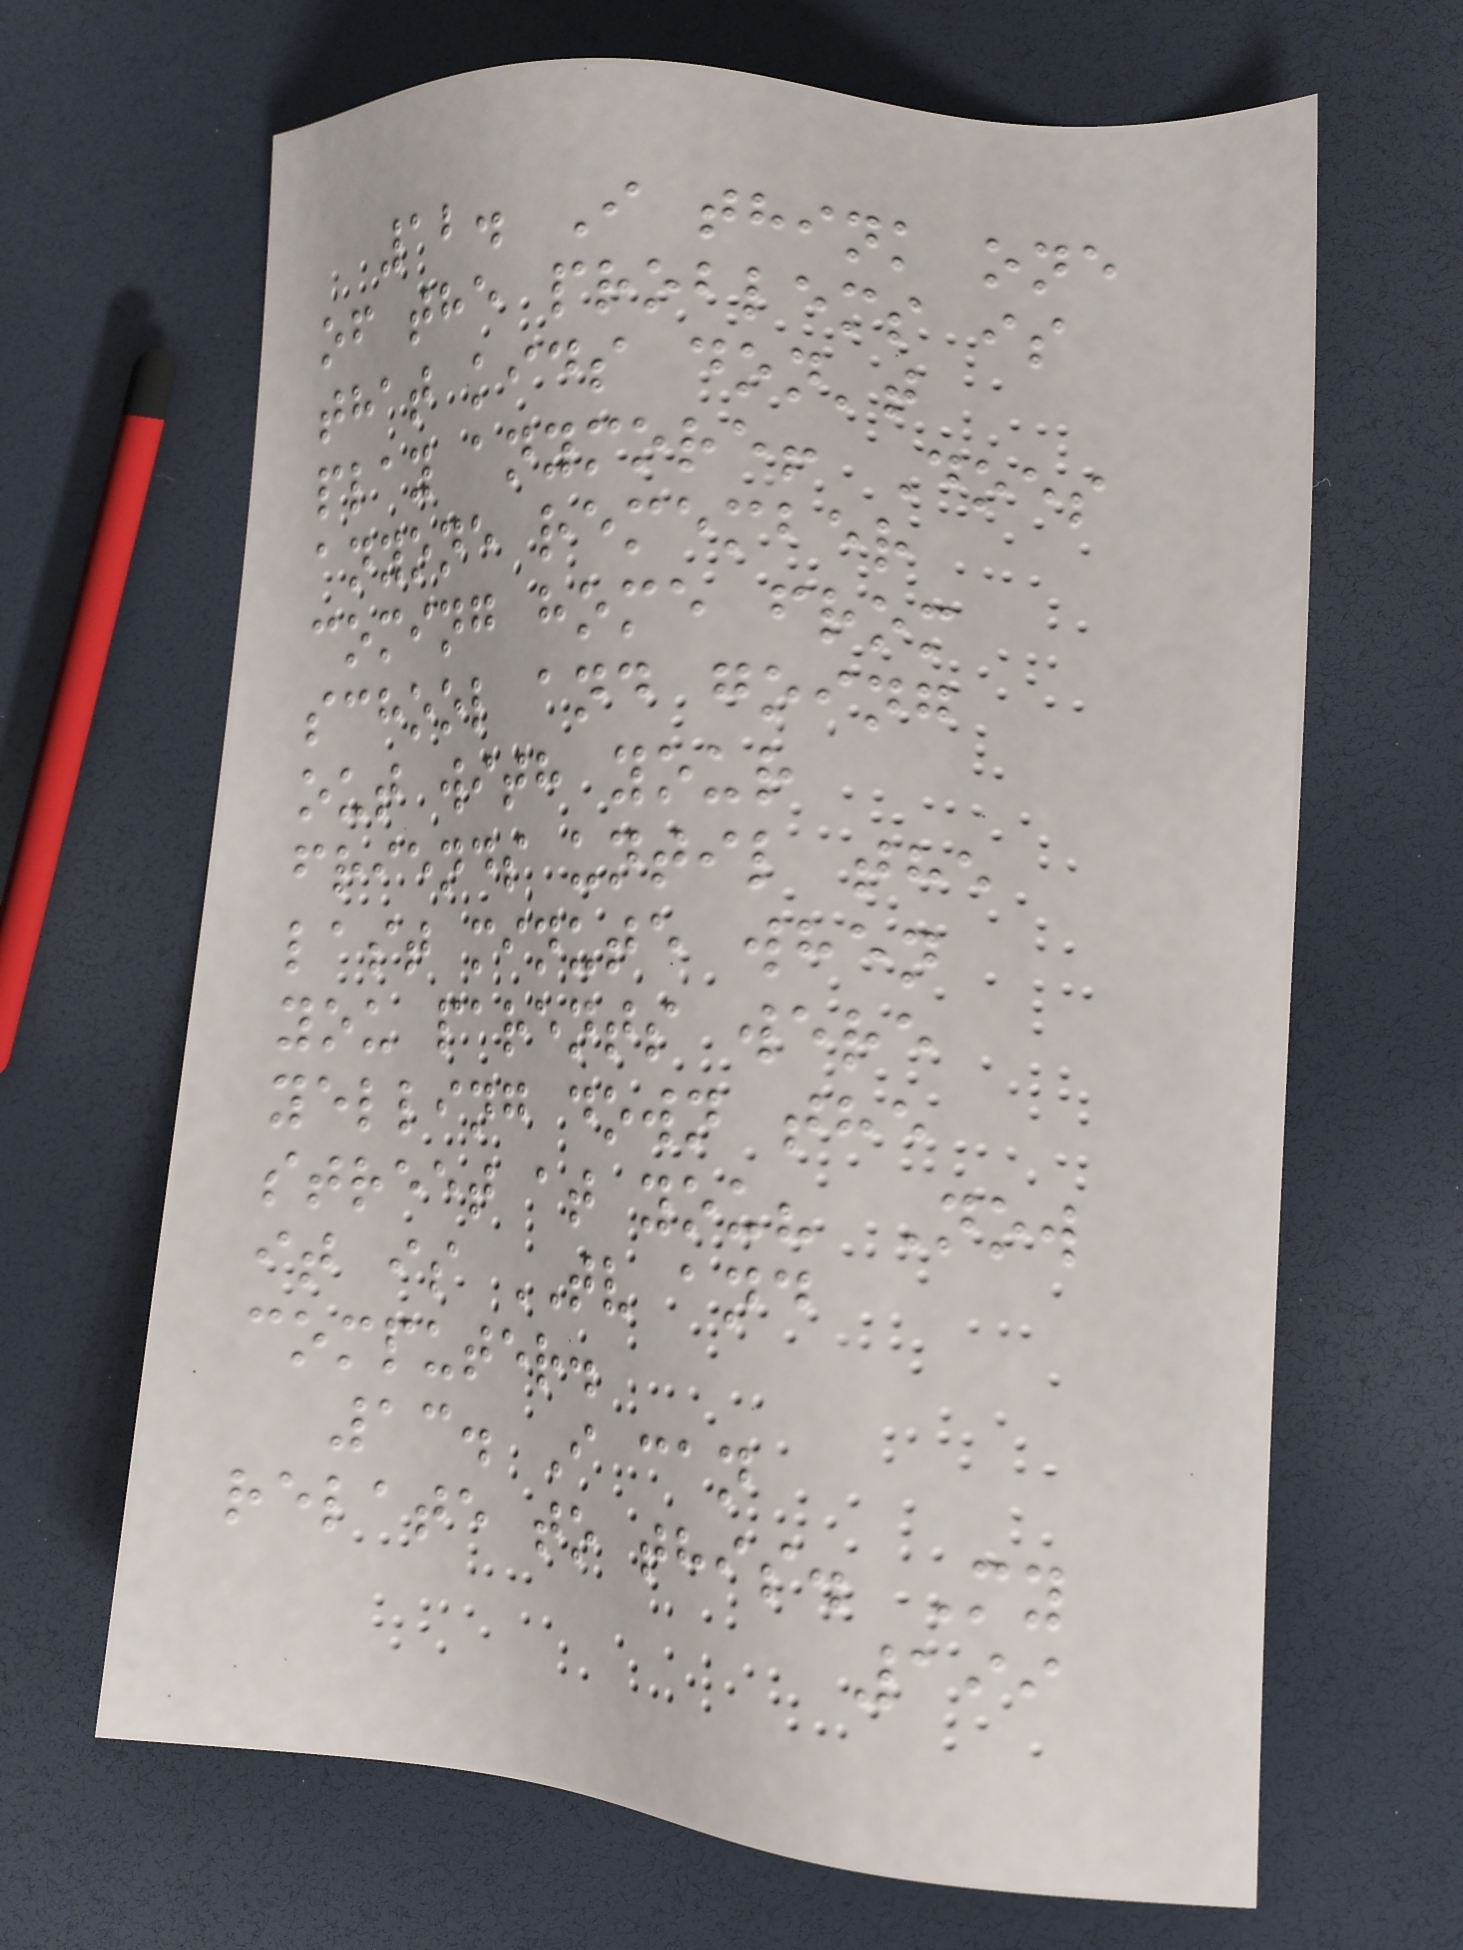12. I think one
of the problems is
that kids don't
play anymore! Does
anyone remember
coming home from
school and going
out with your
friends until the
last minute when
you parents were
yelling down the
street at you? Now
it is TV and
computer.
13. I can
relate to this. My
199
